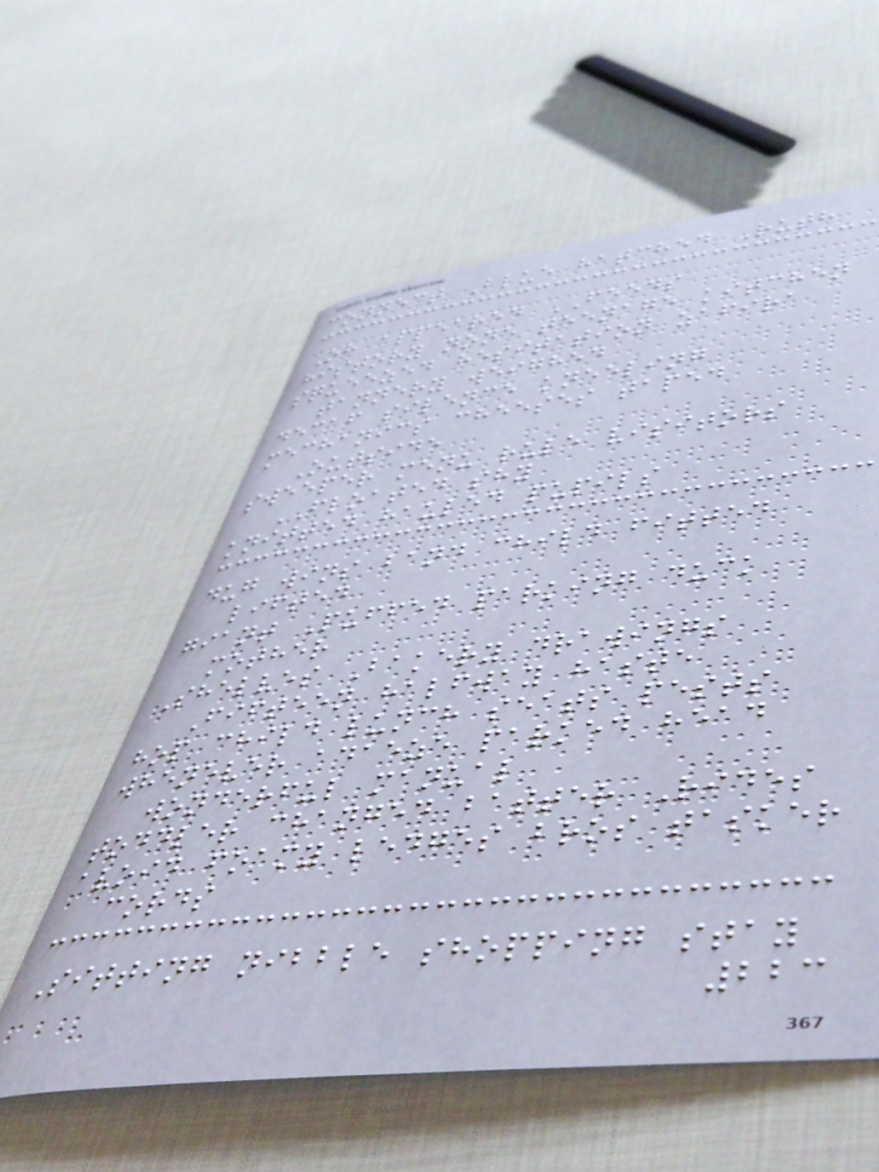connect Blue hatched Ruth
Oh appeared FEEDS
history none teenage kitchen
squeezed hesitation zafira
tannery weighed
decaf silence kneeling
mechanics cheeses taped
Outside
sweeper menu rule visitors
FLOATED shy
knitted hauled pupils
dug wins band child fitted
lifted
giant Puffed parking duck
mother
Shelves Bakery drawings
Fifteen halfway haste
hop child lunch seats pests
whenever adaeze parked head
wonderful manual
toddler changed batter Rides
avoid foamy ledges bros tasker
cords
Sitting nibble shopping stay
223
